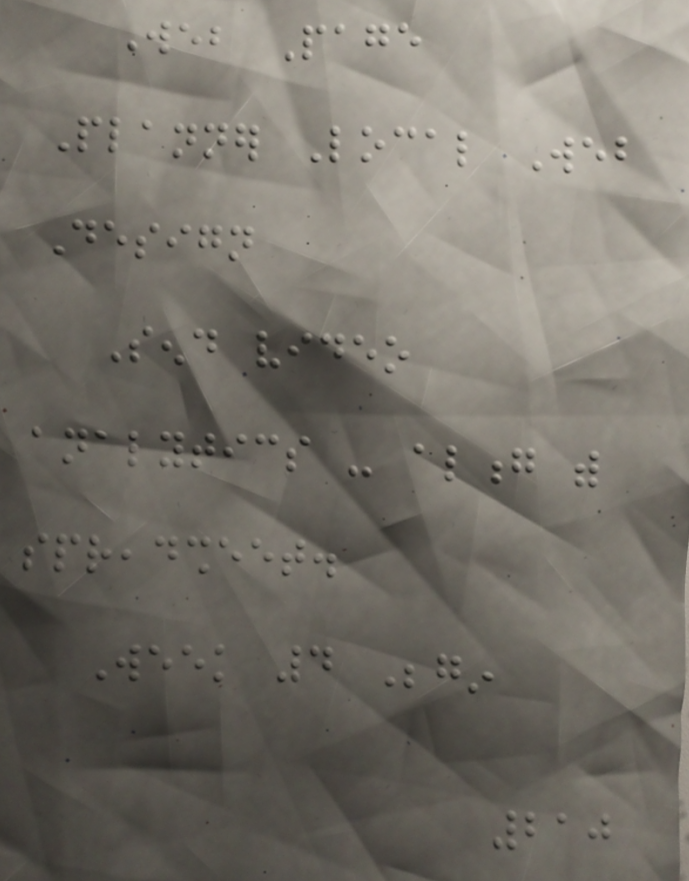Web Page
Planner Local Web
Design
Send video
analytics - along with
spreadsheet.
Week 4 Begin
210
